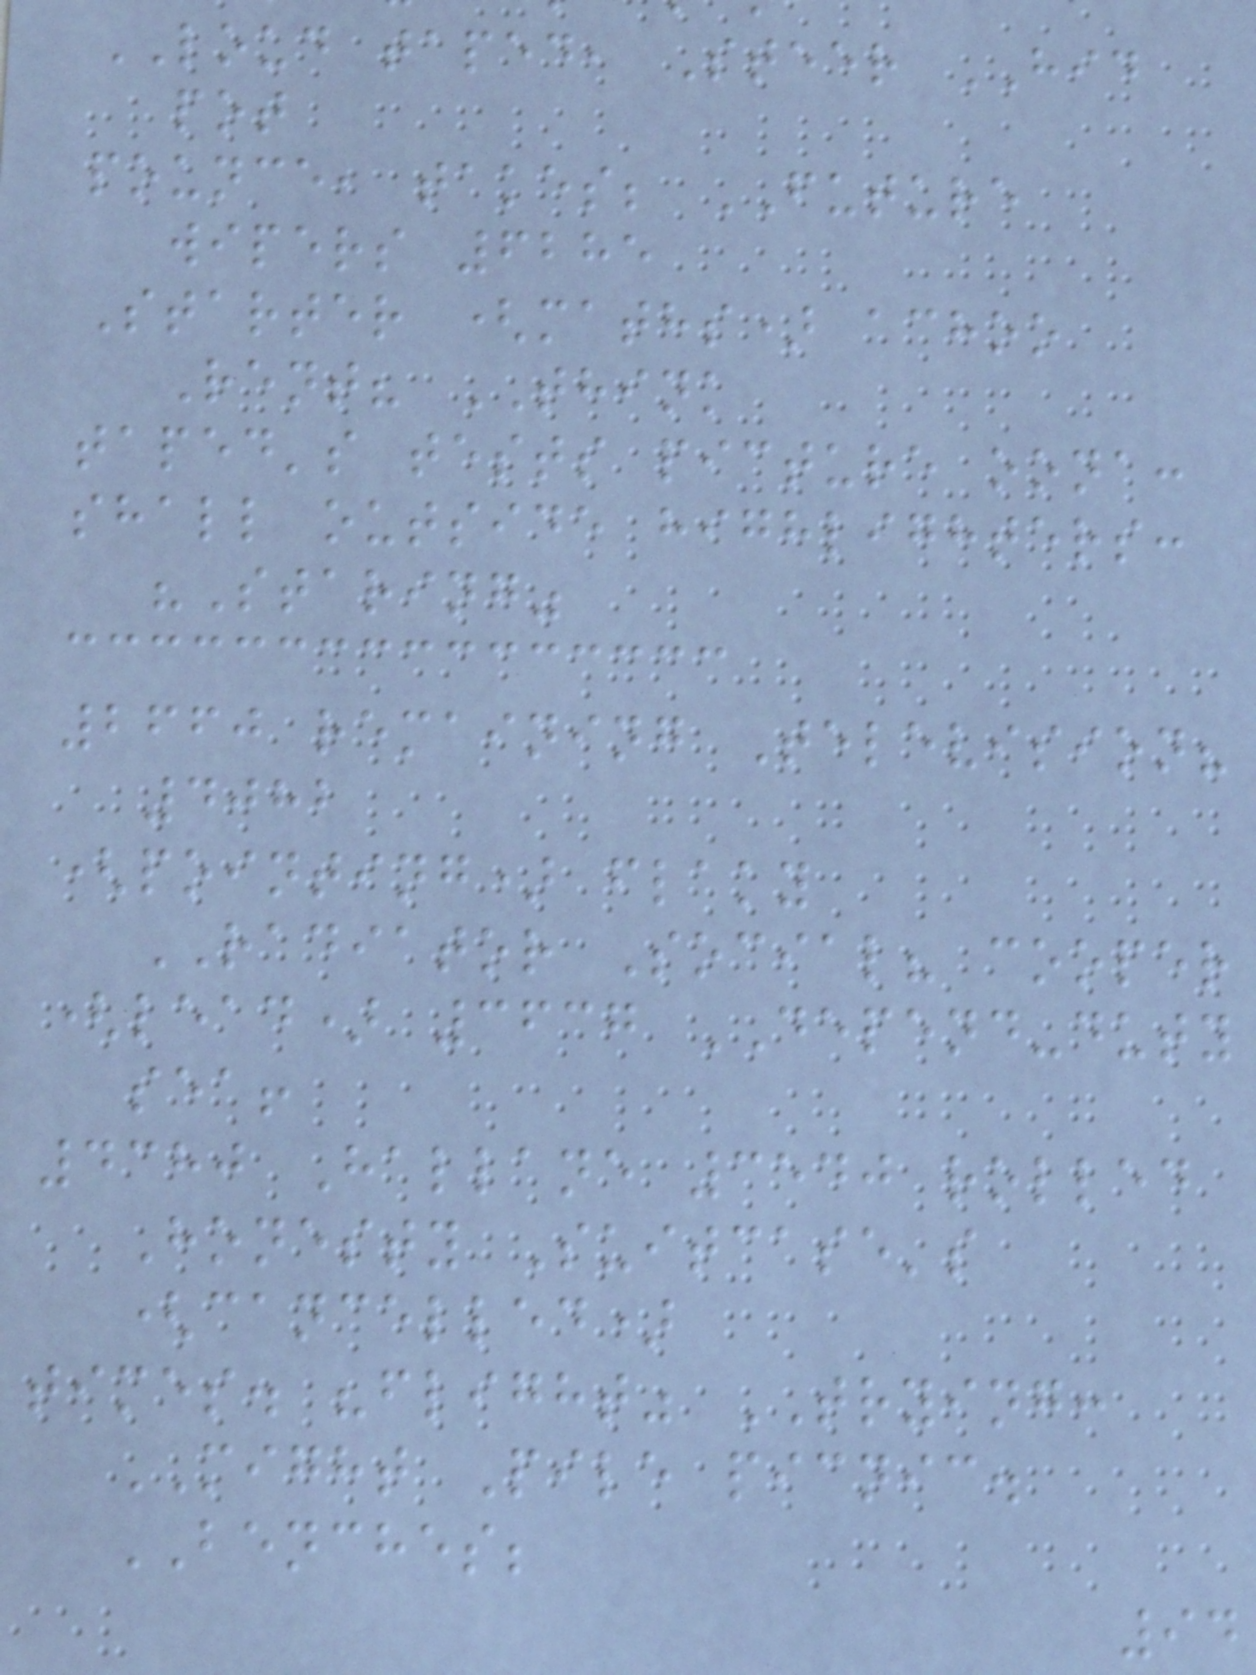LOUD taped, Steer HID
pot
pounce, takes; FUTURE
wipers 6285
Starter (maths) achoo
Rent? THINK
taped's tests picture oona:
shall outside highlighters:
"Staring"
2660 remaining Television?
4082
(pointing) flaky
RADIATOR Social? cooper
(lead) 3637 DEPEND-duty
sea!
4380 Hallane 3540 rolled
Honesty Suitcase's
(cancelled)
times. "flight" TRYING:
MIGHT Pile picnic.
BENCHES;
94
